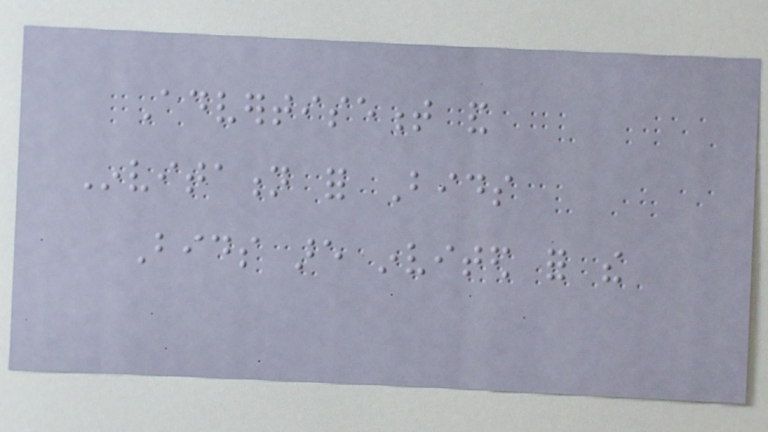Advertisement and
Invitation for Bids
Bids are invited for the
